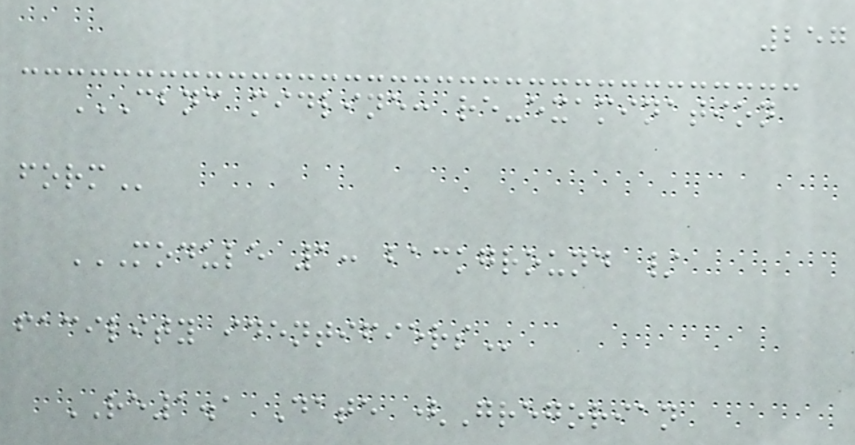257
CBNC MIDLINE: RE-EXAMINATION
FORM
MODULE 1: BACKGROUND /
FACILITY IDENTIFIERS
RE1.1 Date (Gregorian
